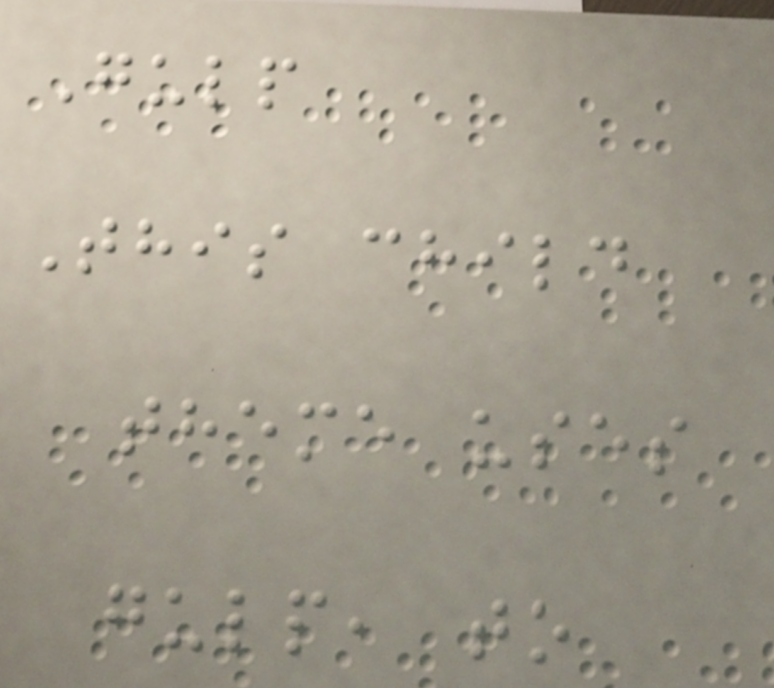Gulp
This child
theme uses
gulp, to
